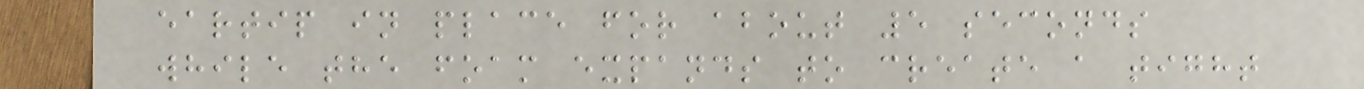eartip in place for about 5 seconds
while the foam expands to create a tight
